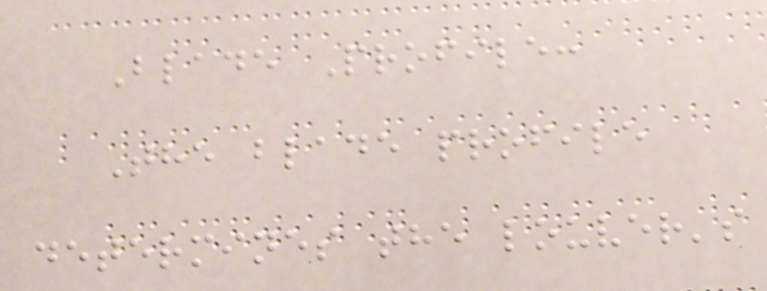Blade Profile:
The blade profile
determines the louver's
